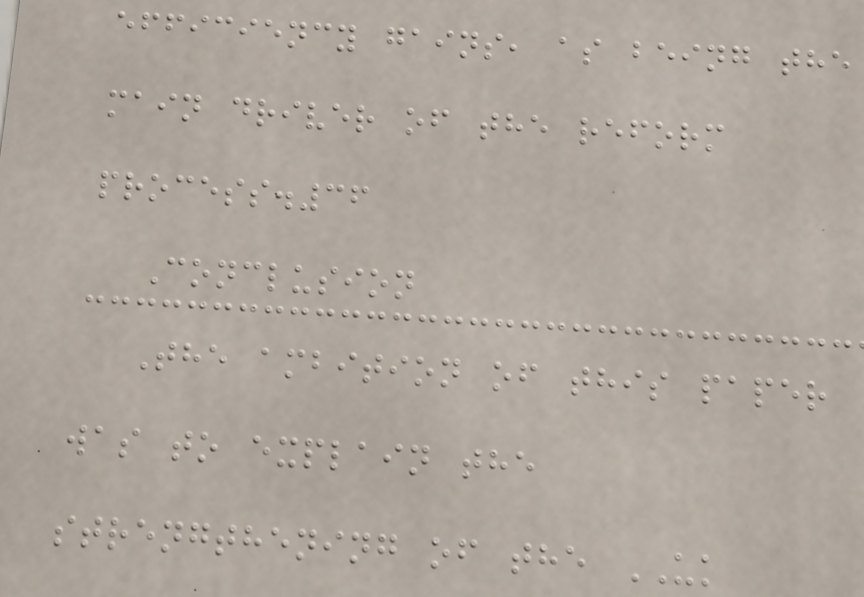efficiency gains, as being the
main driver of the reform
process.36
Conclusion
The ambition of this paper
was to explain the
strengthening of the UK
